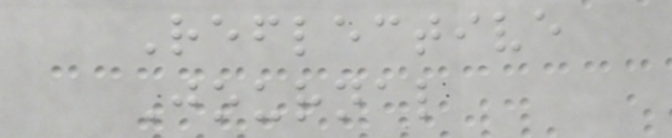Reflective
Journal
